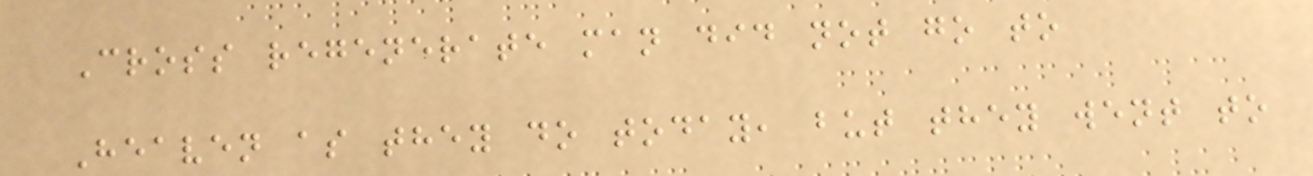Cross regenerate man did not go to
Heaven as they do today, but they went to
